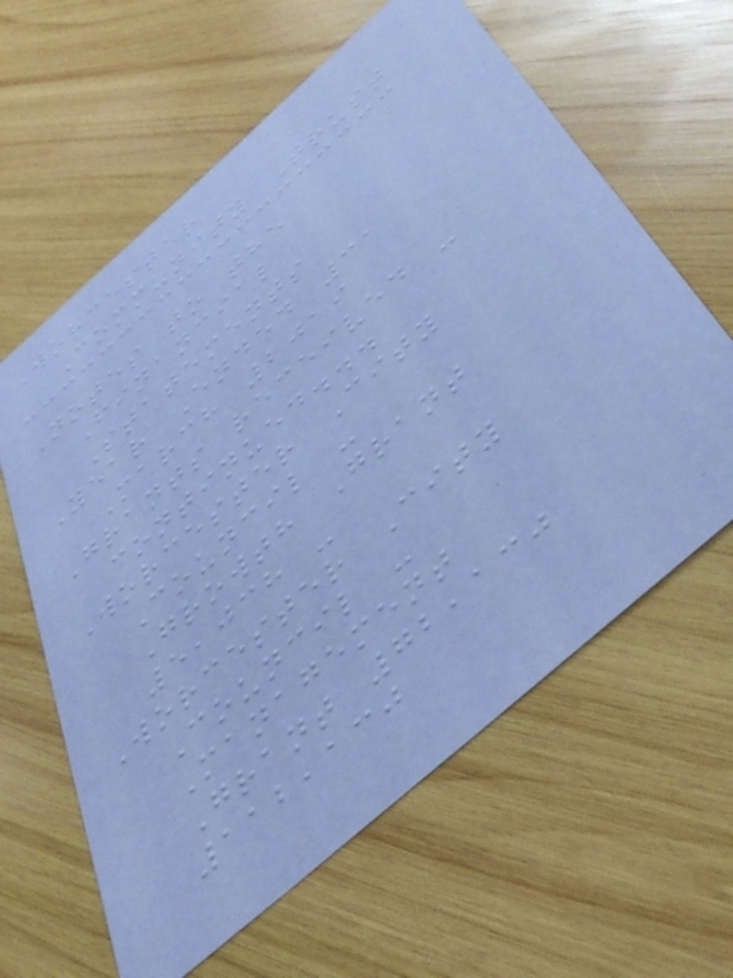Worcester
Community Trust
Notes to the
Financial
Statements
Year Ended 31
March 2019
Grants received -
continued...
Worcester City
Council -
Growth Grant
5,038 -
Worcester City
Council -
Management
Grant 72,130
112,130
